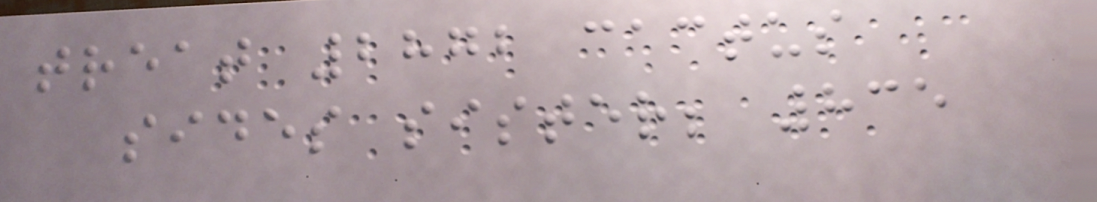treat 2872 cactus
sides sister; 835
